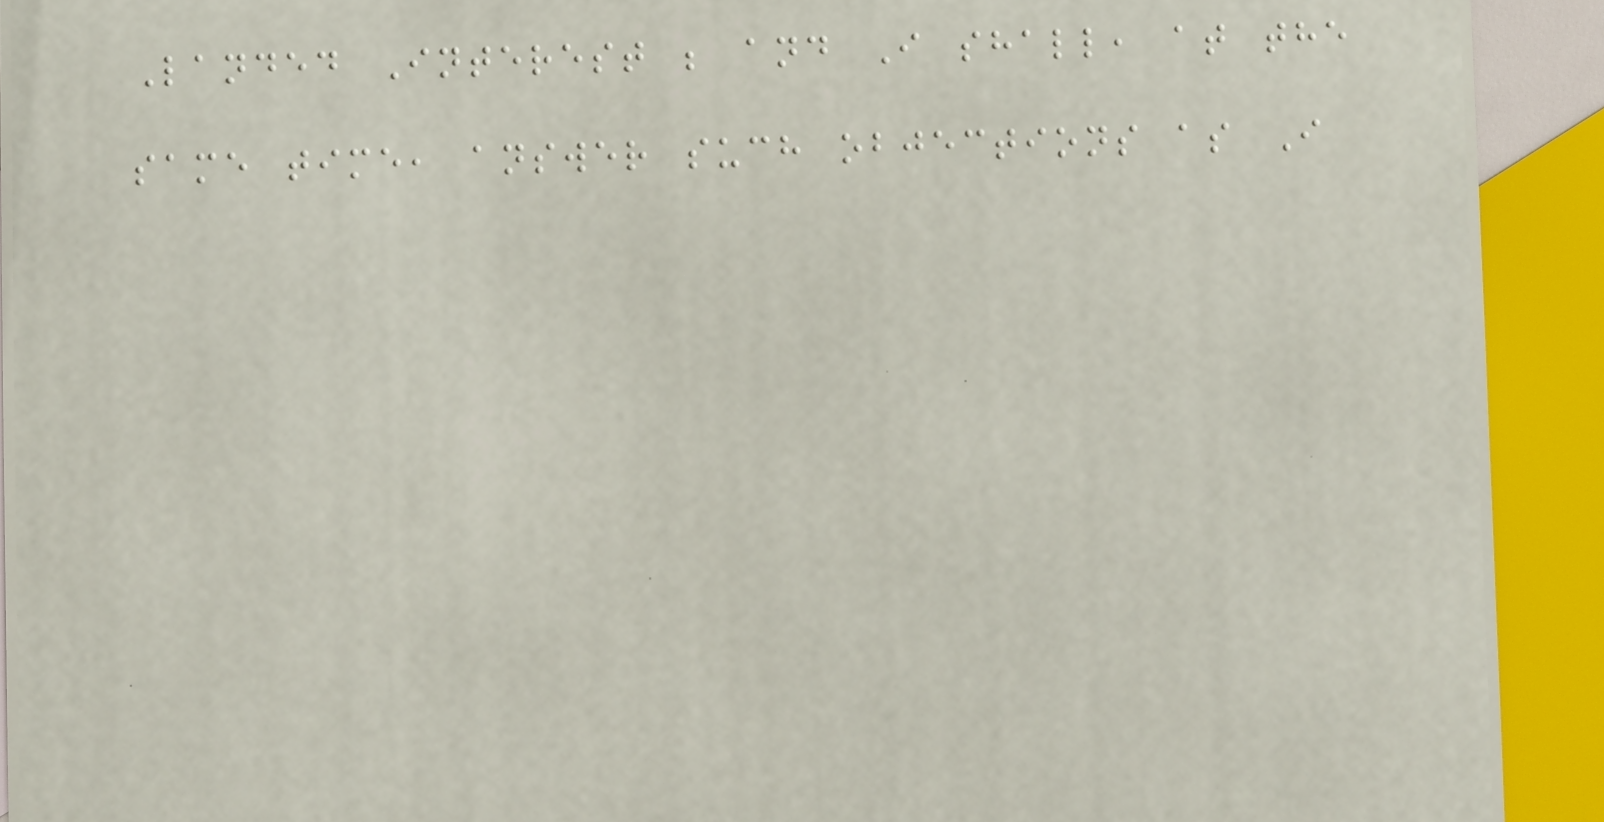Landed Interest ; and I shall, at the
same time, answer such objections as I
